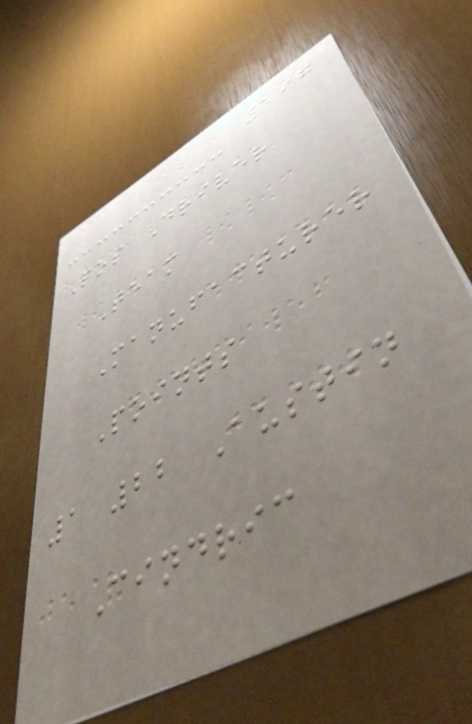197
Pos Driver
Team
Manufacturer
Points
1 22 Austin
Cindric
